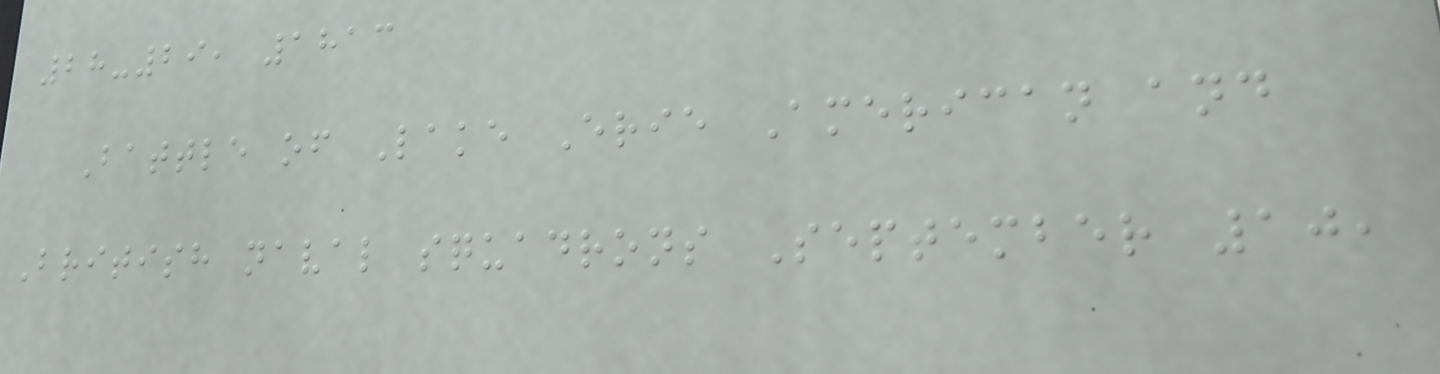28-29, 1813
Battle of Lake Erie American and
British naval squadrons September 10,
